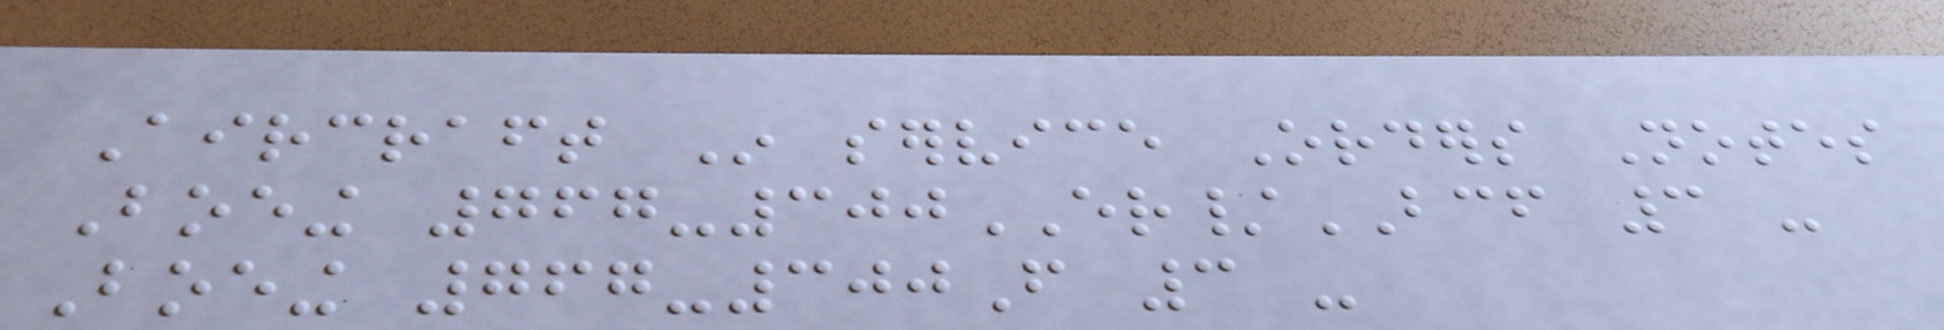Aircraft In service Orders Notes
Boeing 767-300ER/BCF 3 -
Boeing 767-300F 3 -
